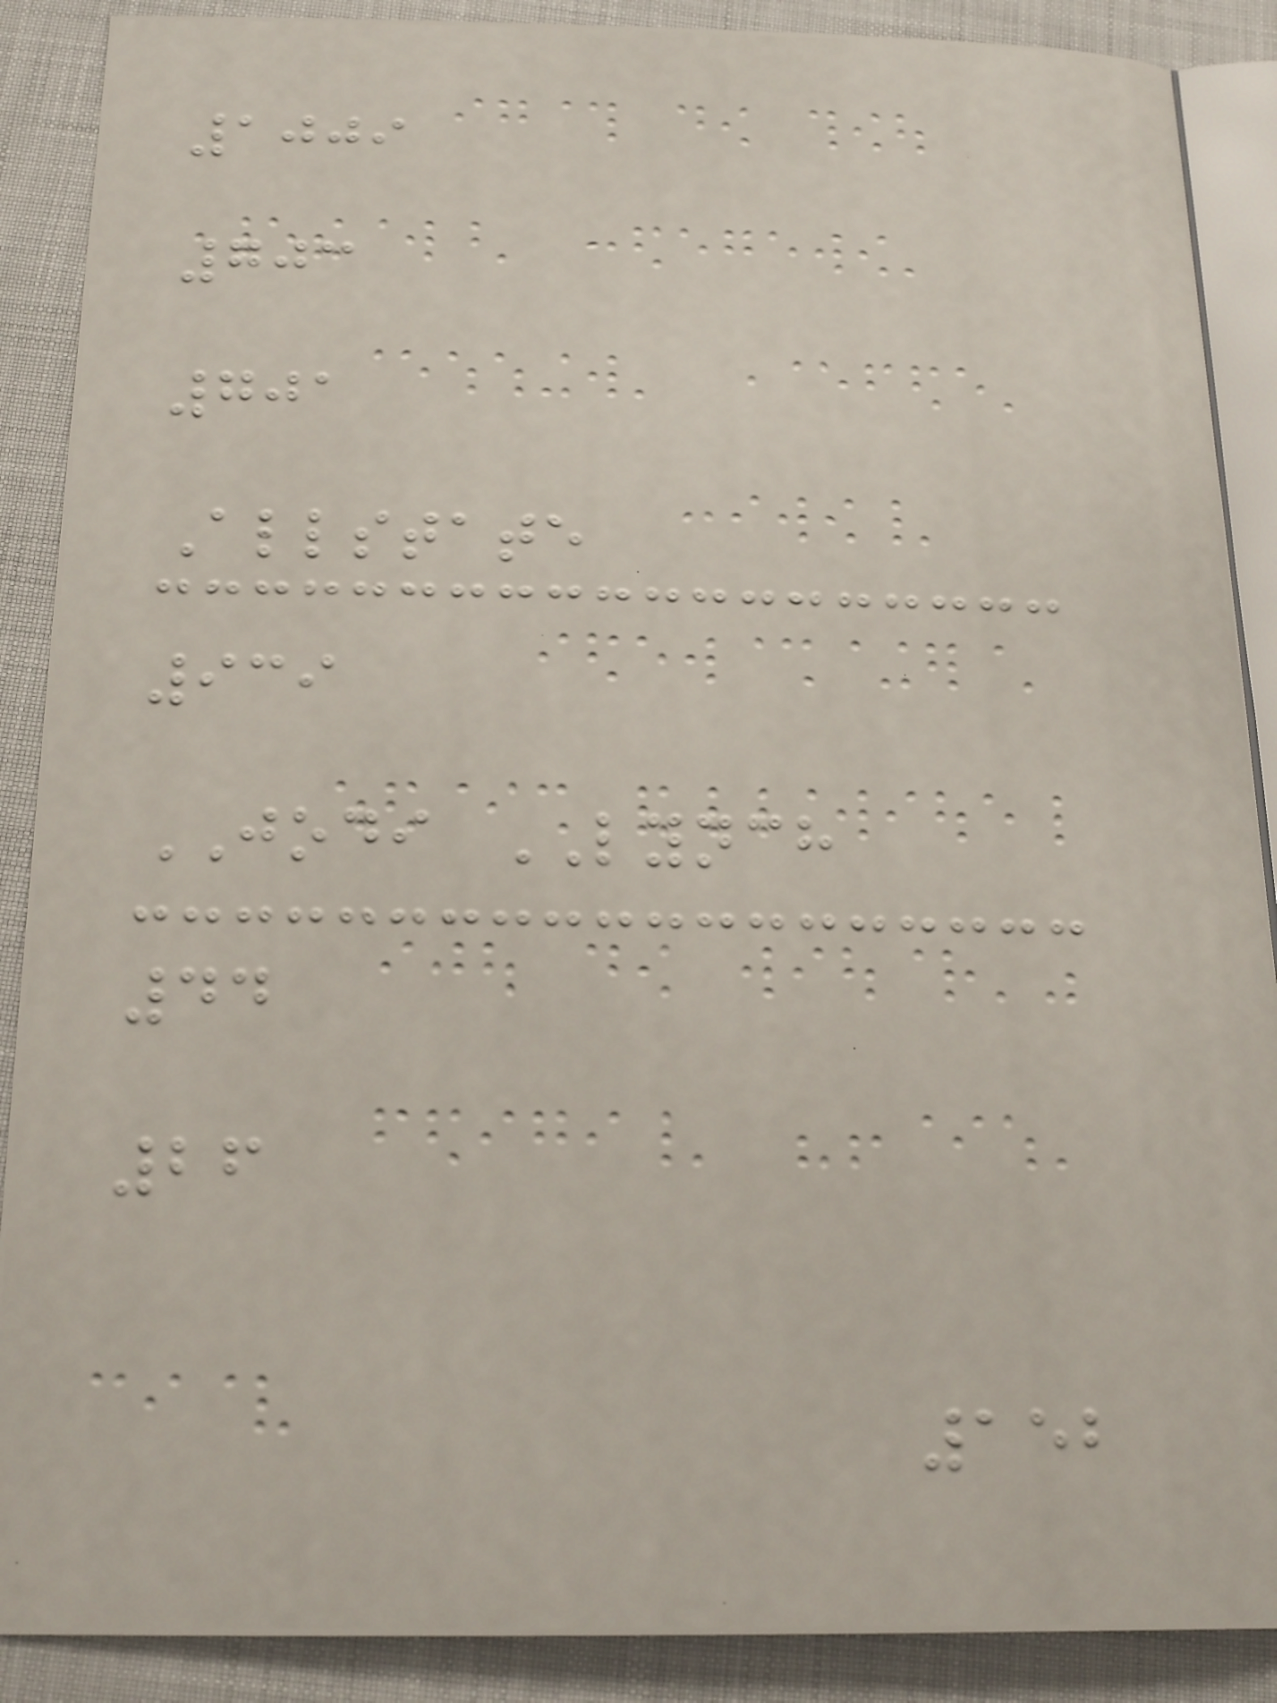1009
703
701
Allstate
939
JODI LYNCH
44
26
152
